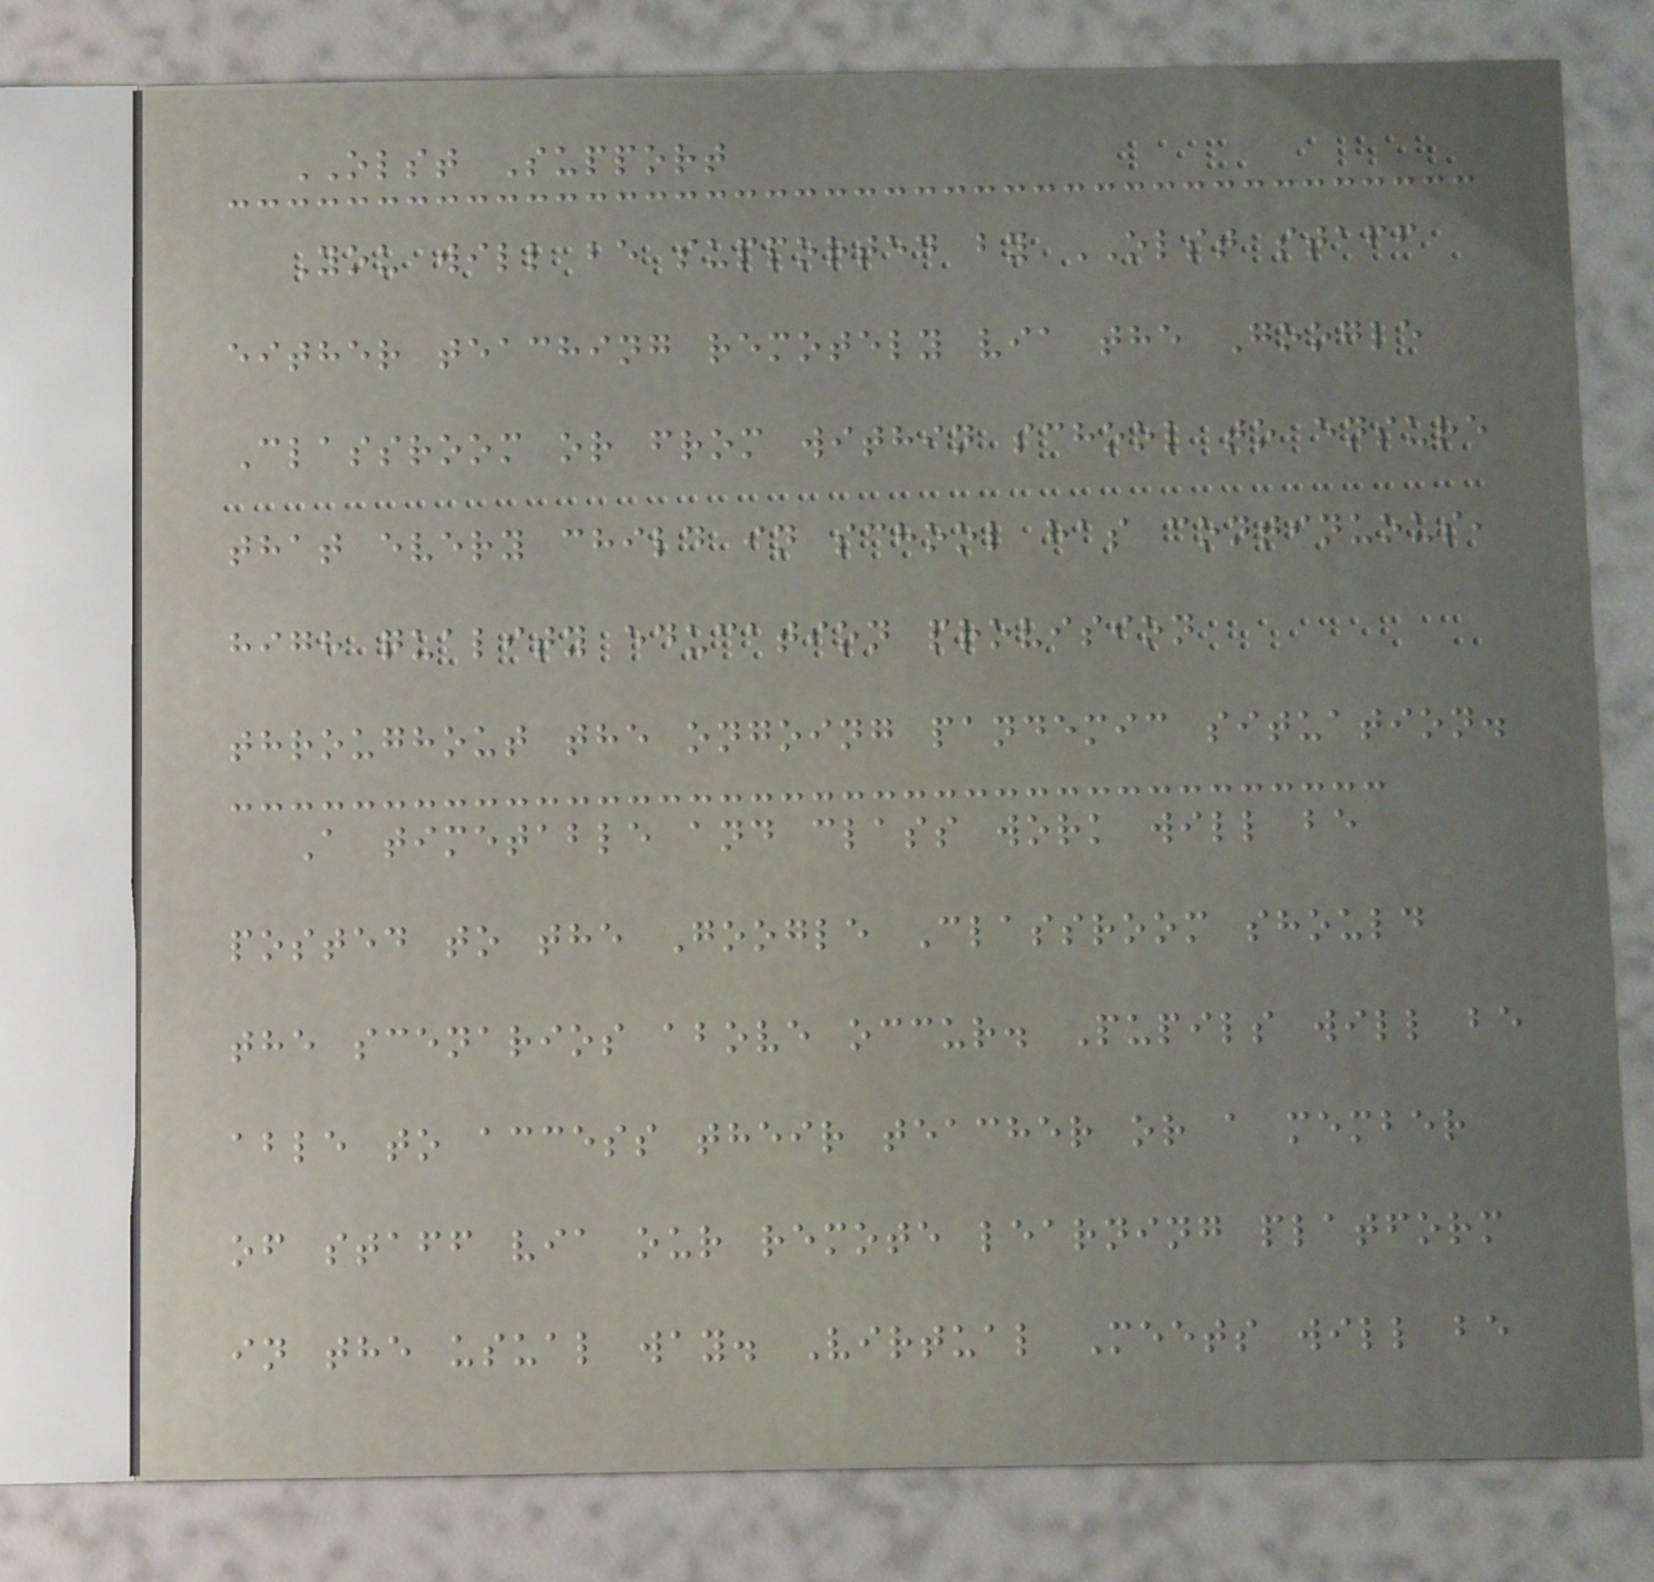OLST Support
You will be supported by OLST staff
either teaching remotely via the Google
Classroom or from within school to ensure
that every child in school has continuous,
high quality education provision
throughout the ongoing pandemic situation.
A timetable and class work will be
posted to the Google Classroom should
the scenarios above occur. Pupils will be
able to access their teacher or a member
of staff via our remote learning platform
in the usual way. Virtual Meets will be
